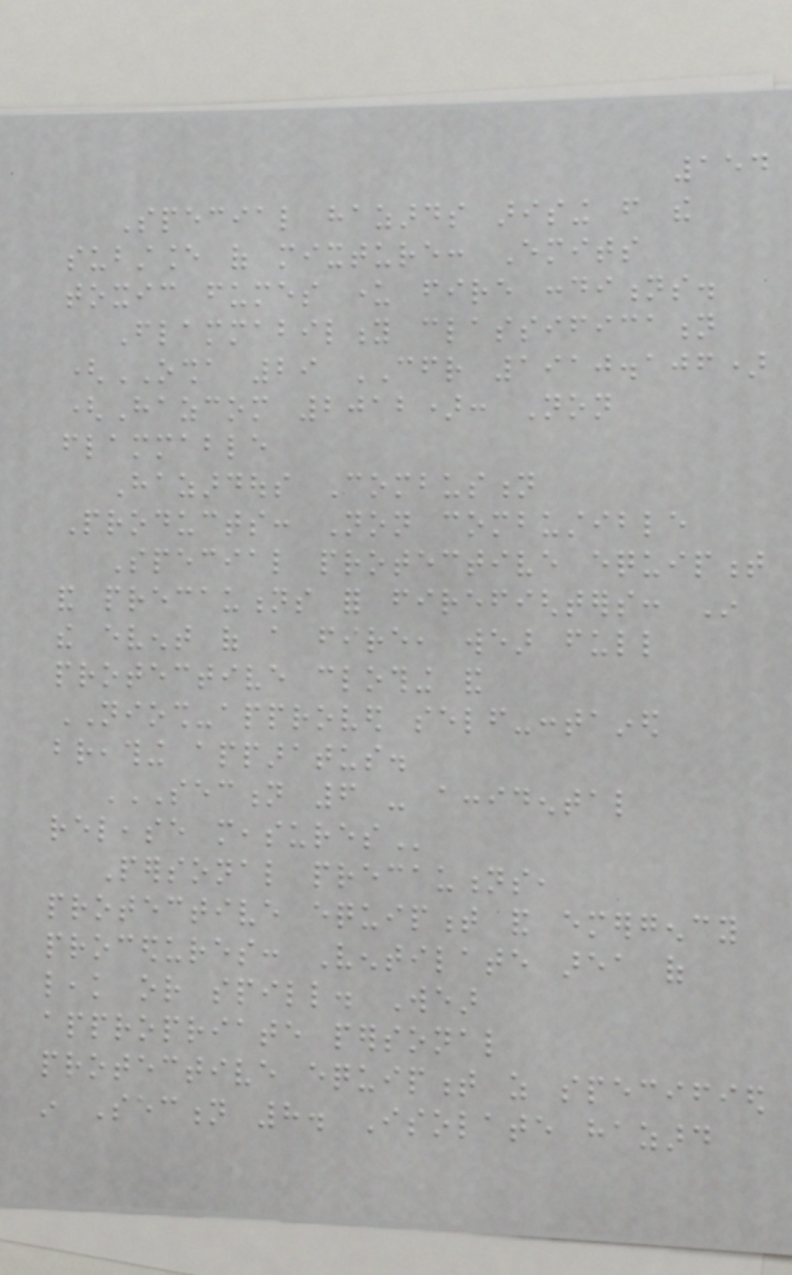154
Special hazards arising from the
substance of mixture: Emits
toxic fumes under fire conditions.
Flammability classification
(OSHA 29 CFR 1910.106)
(Hazcom 2012): Non
flammable
Hazardous Combustion
Products: Non combustible
Special protective equipment
and precautions for firefighters: In
the event of a fire, wear full
protective clothing and
NIOSH-approved self-contained
breathing apparatus.
SECTION 6 - ACCIDENTAL
RELEASE MEASURES
Personal precautions,
protective equipment and emergency
procedures: Ventilate area of
leak or spill. Wear
appropriate personal
protective equipment as specified
in Section 8. Isolate hazard
